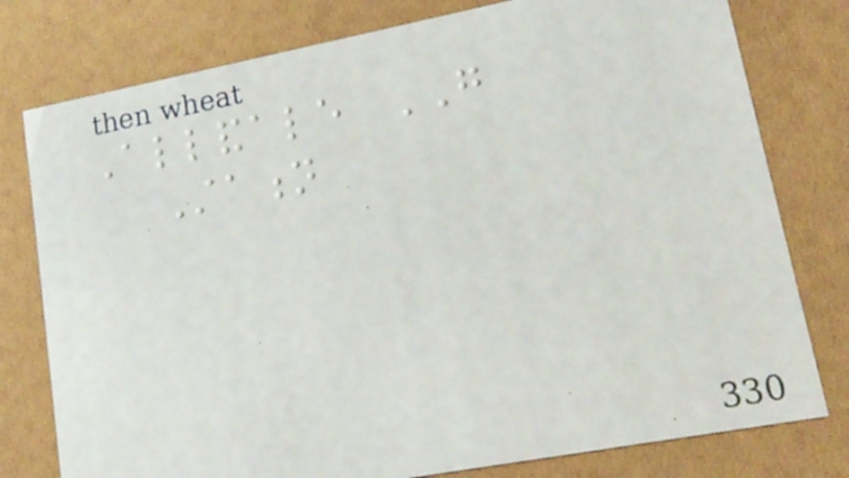Allandale GO
Station
